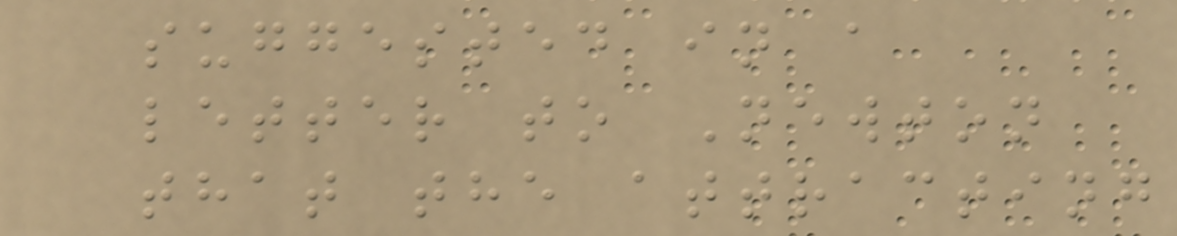suggested in a
letter to Newton
that the attracting
